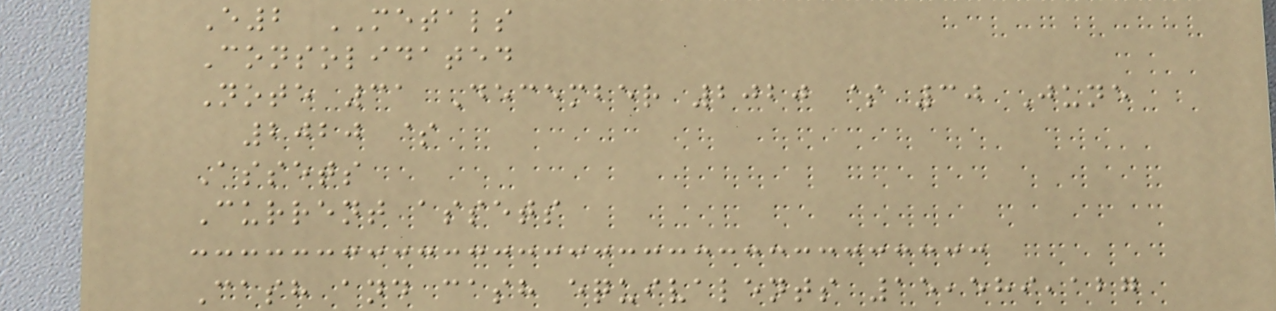E2 METALS
Consolidated
Note 31 December 2020 $ 30 June
2020 $
Assets
Current assets
Cash and cash equivalents 15,589,127
